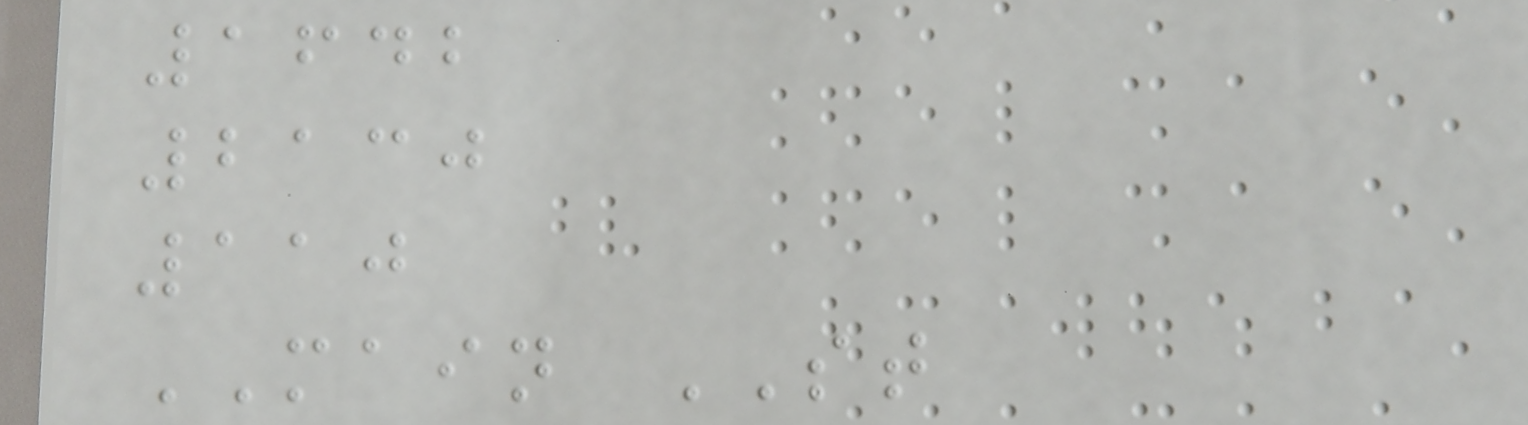1642
2130
110
MAIN ST
